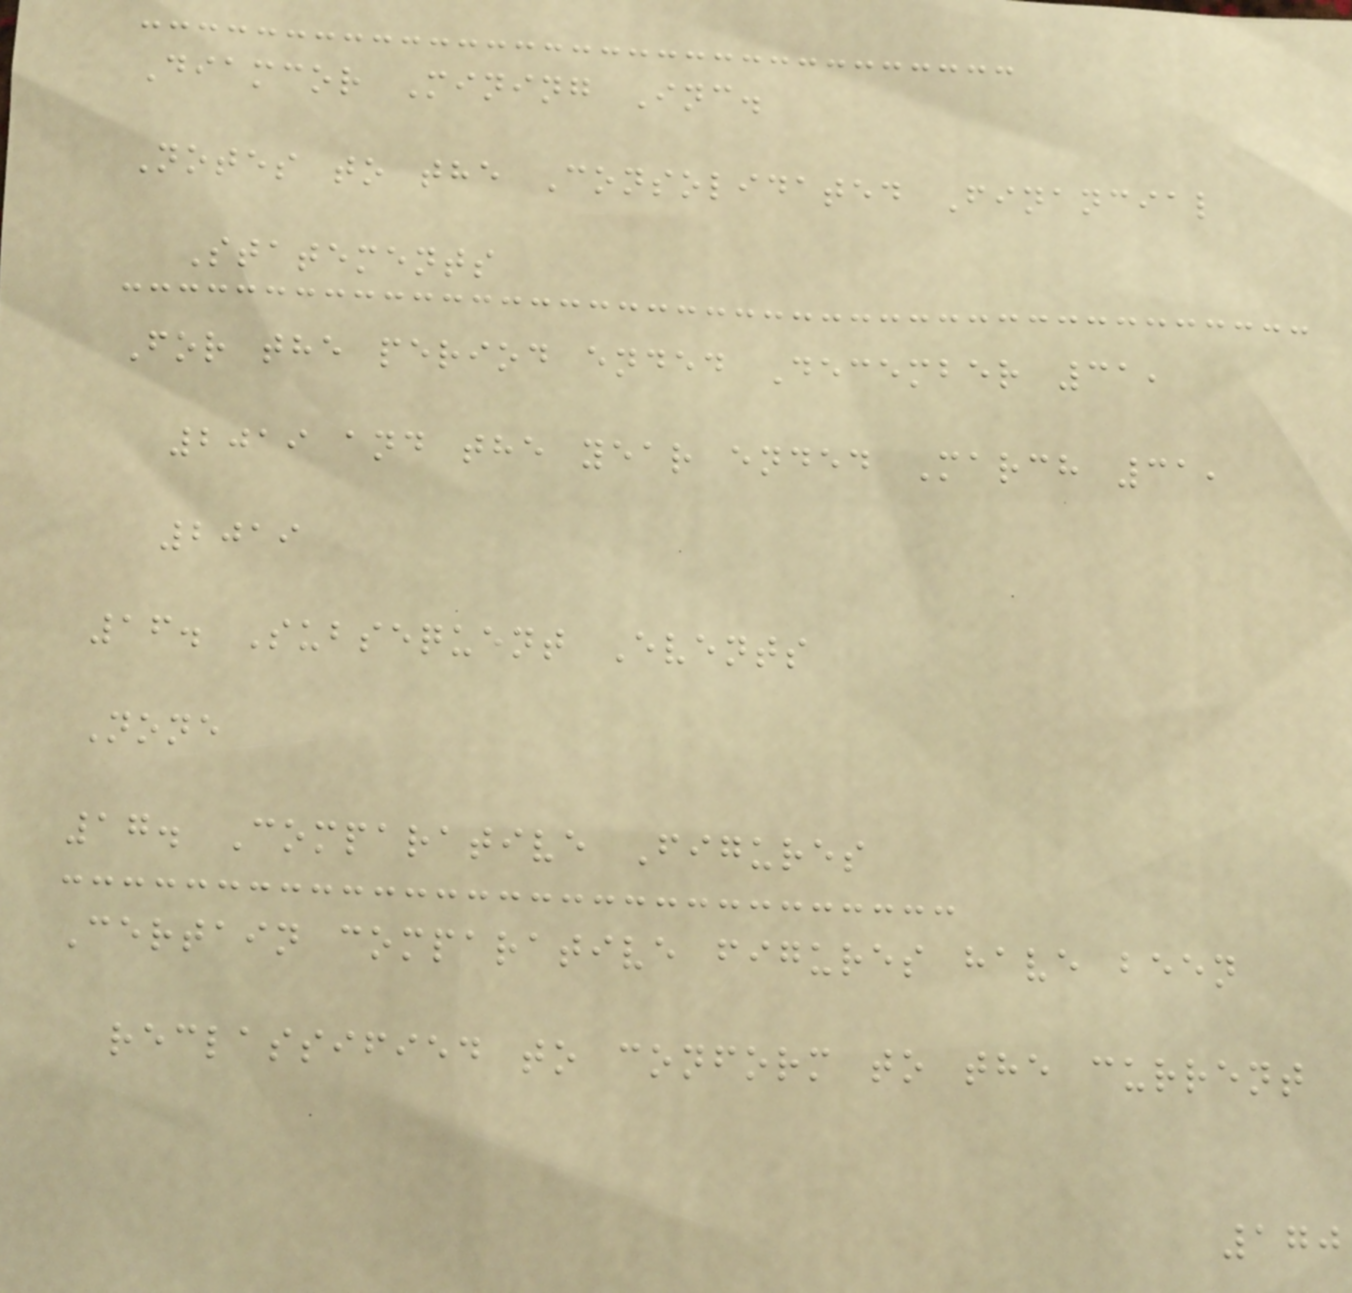Diamcor Mining Inc.
Notes to the Consolidated Financial
Statements
For the period ended December 31,
2019 and the year ended March 31,
2019
16. Subsequent Events
None
17. Comparative Figures
Certain comparative figures have been
reclassified to conform to the current
170
